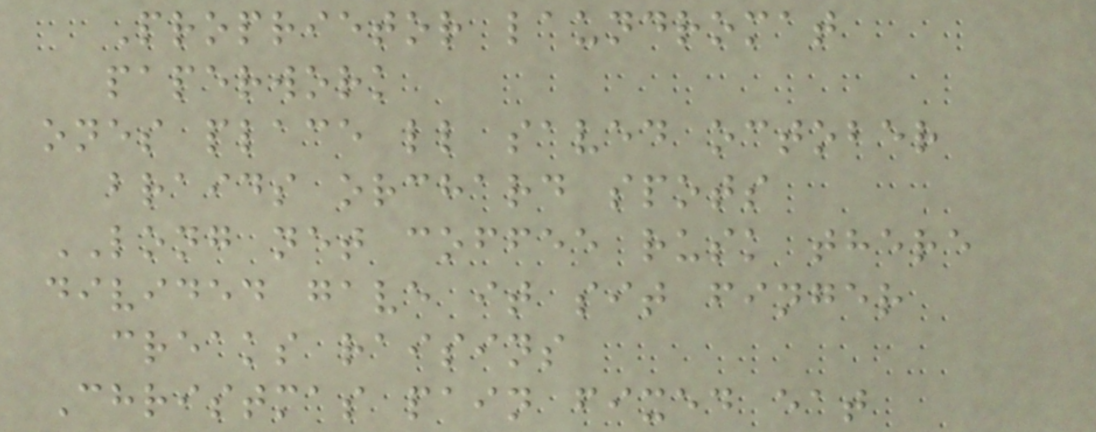Proprietor laundromat
paperwork
ones place ll saved october
braids orchard spots
LONG net coffee rusk there
divided gave it sit finger
creaks raisins
Christmas pain fixed eat
